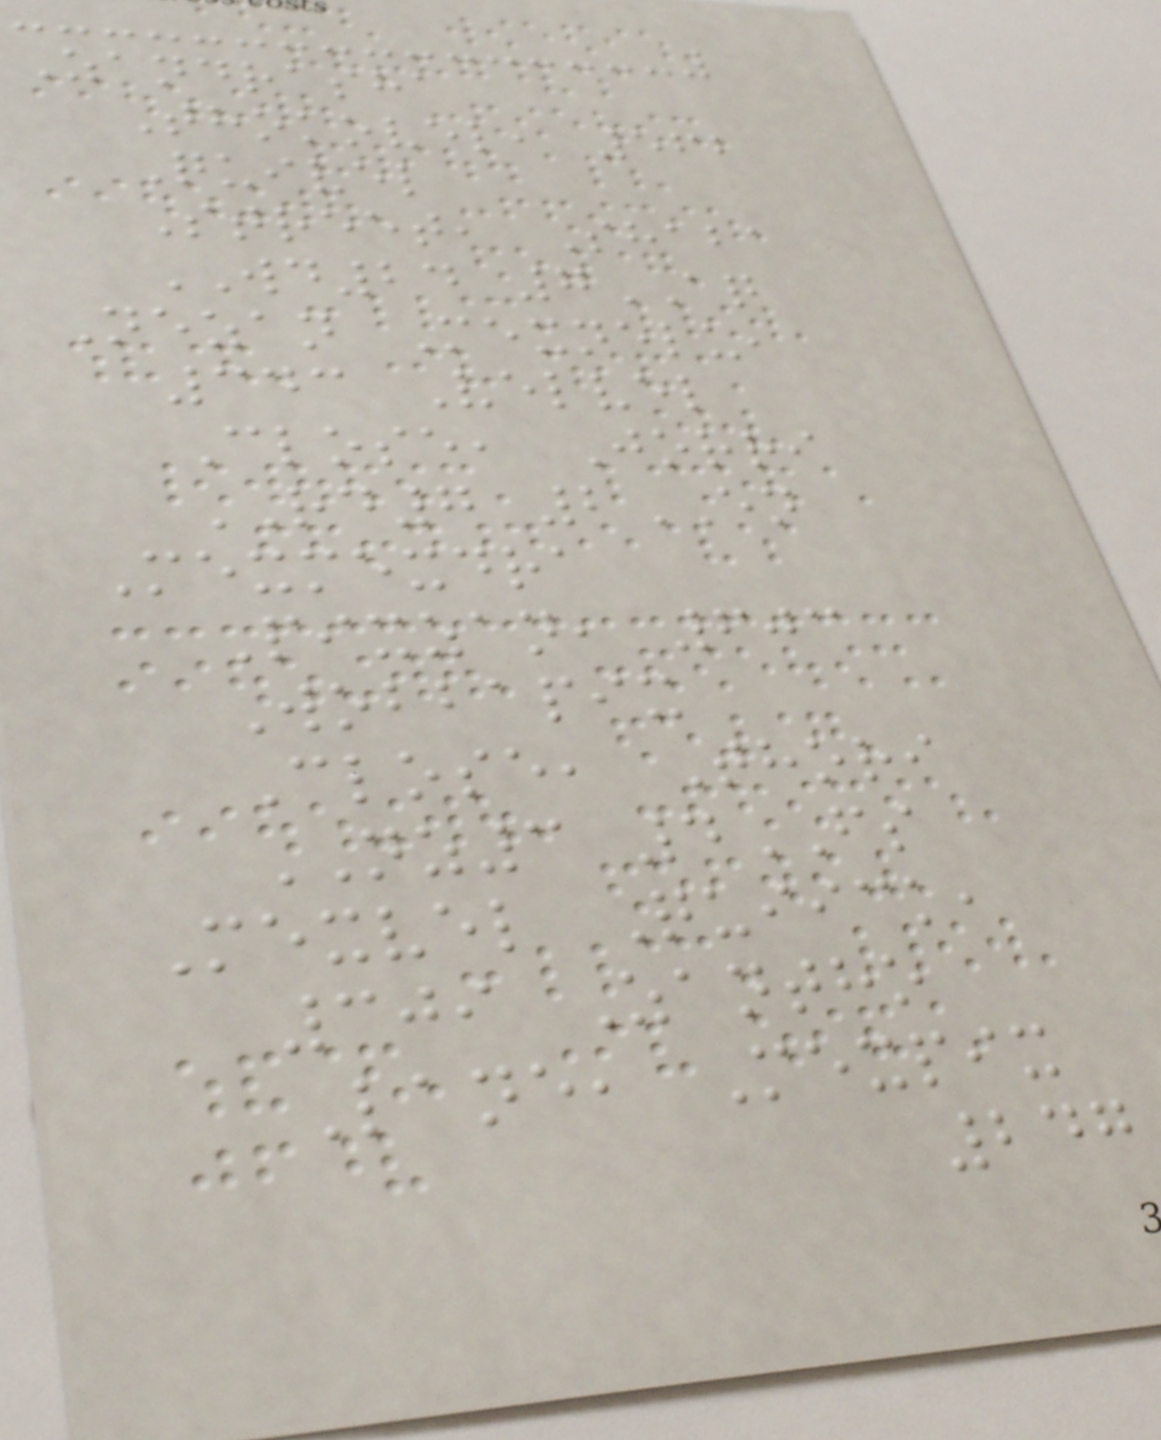Zandrasha
Thokovel, 562
Quivel
Street, Shaba
WD24 7AQ
Nezan Mexnelu,
343 Velvel
Close, Jorri
RD7 2EN
Mexmexdra
Pixzan, 603
Wobbapix
Close, Thori
NZ3 4FS
Mexvel Quiick,
309 Zantho
Lane, Mexpix
247
